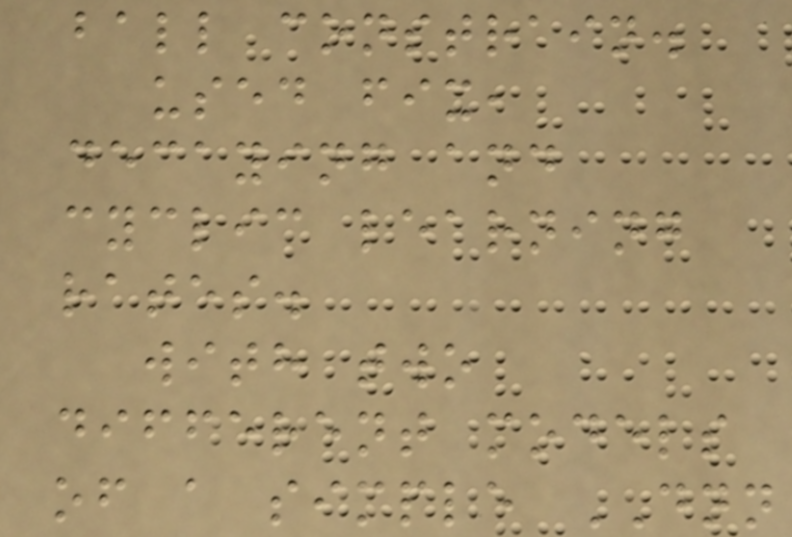ball constrain.
used fix,
decaying and
cyclic learning
rates.
with two
different models
of a simple DNN
